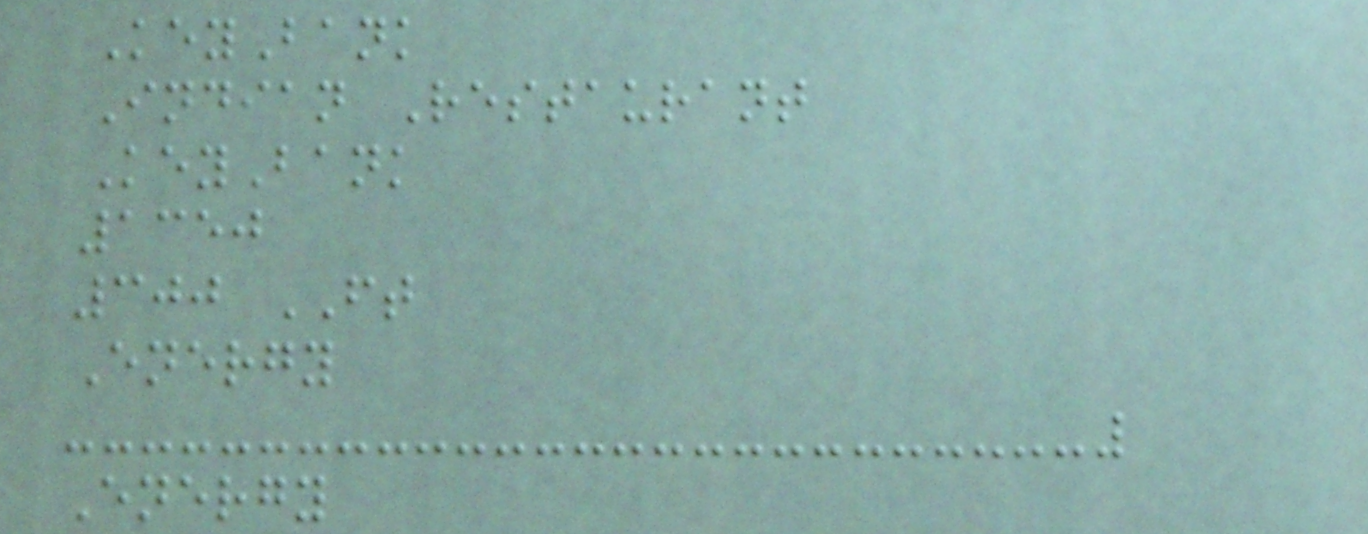KeyBank
Indian Restaurant
KeyBank
1350
300 FT
Energy
Energy
